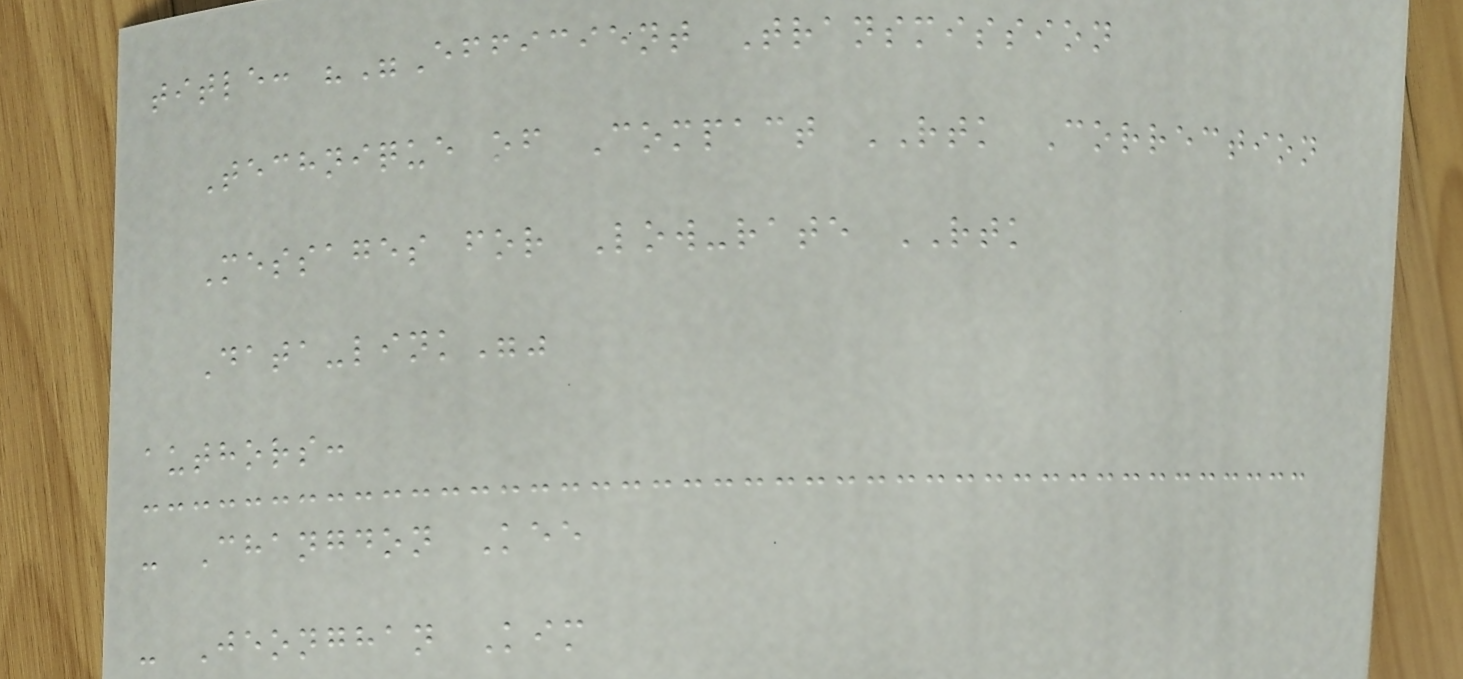title: ""Efficient Transmission
Technique of Compact RTK Correction
Messages for Low-rate RTK
Data-link""
authors:
- Changdon Kee
- Jeonghan Kim
